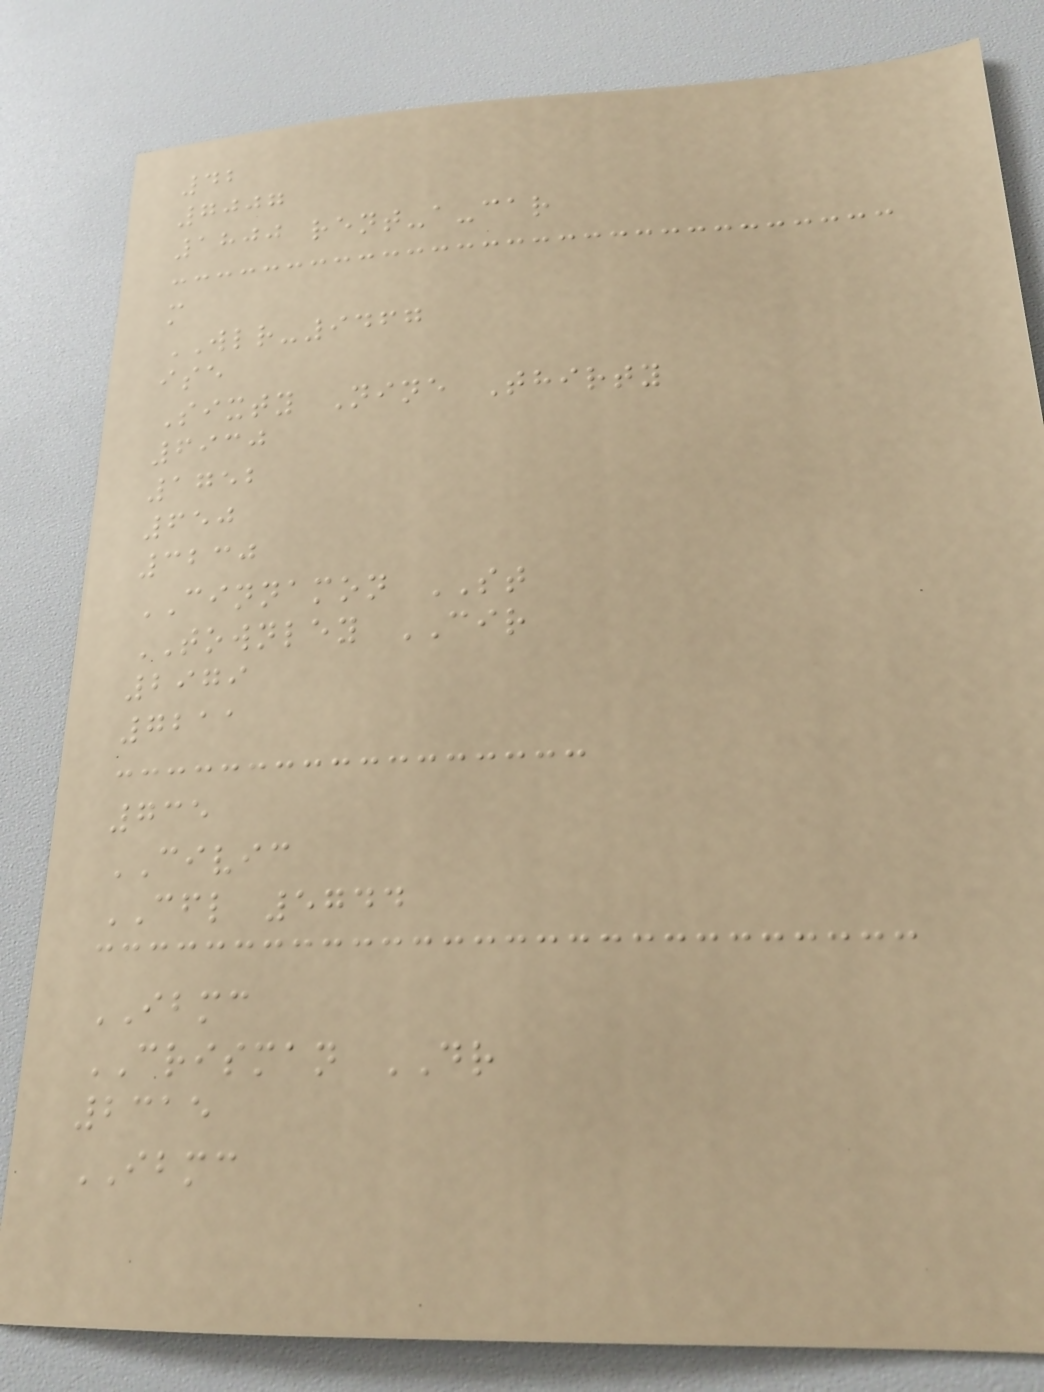42
7007
1800 rent-a-car
m
WLR-9467
ise
Sixty Nine Thirty
6930
1752
650
3230
CINNAMON ST
TOWNLEY CIR
2979
7211
735
CIVIC
CFL 5744
IBMC
CRISMAN DR
2315
IBMC
